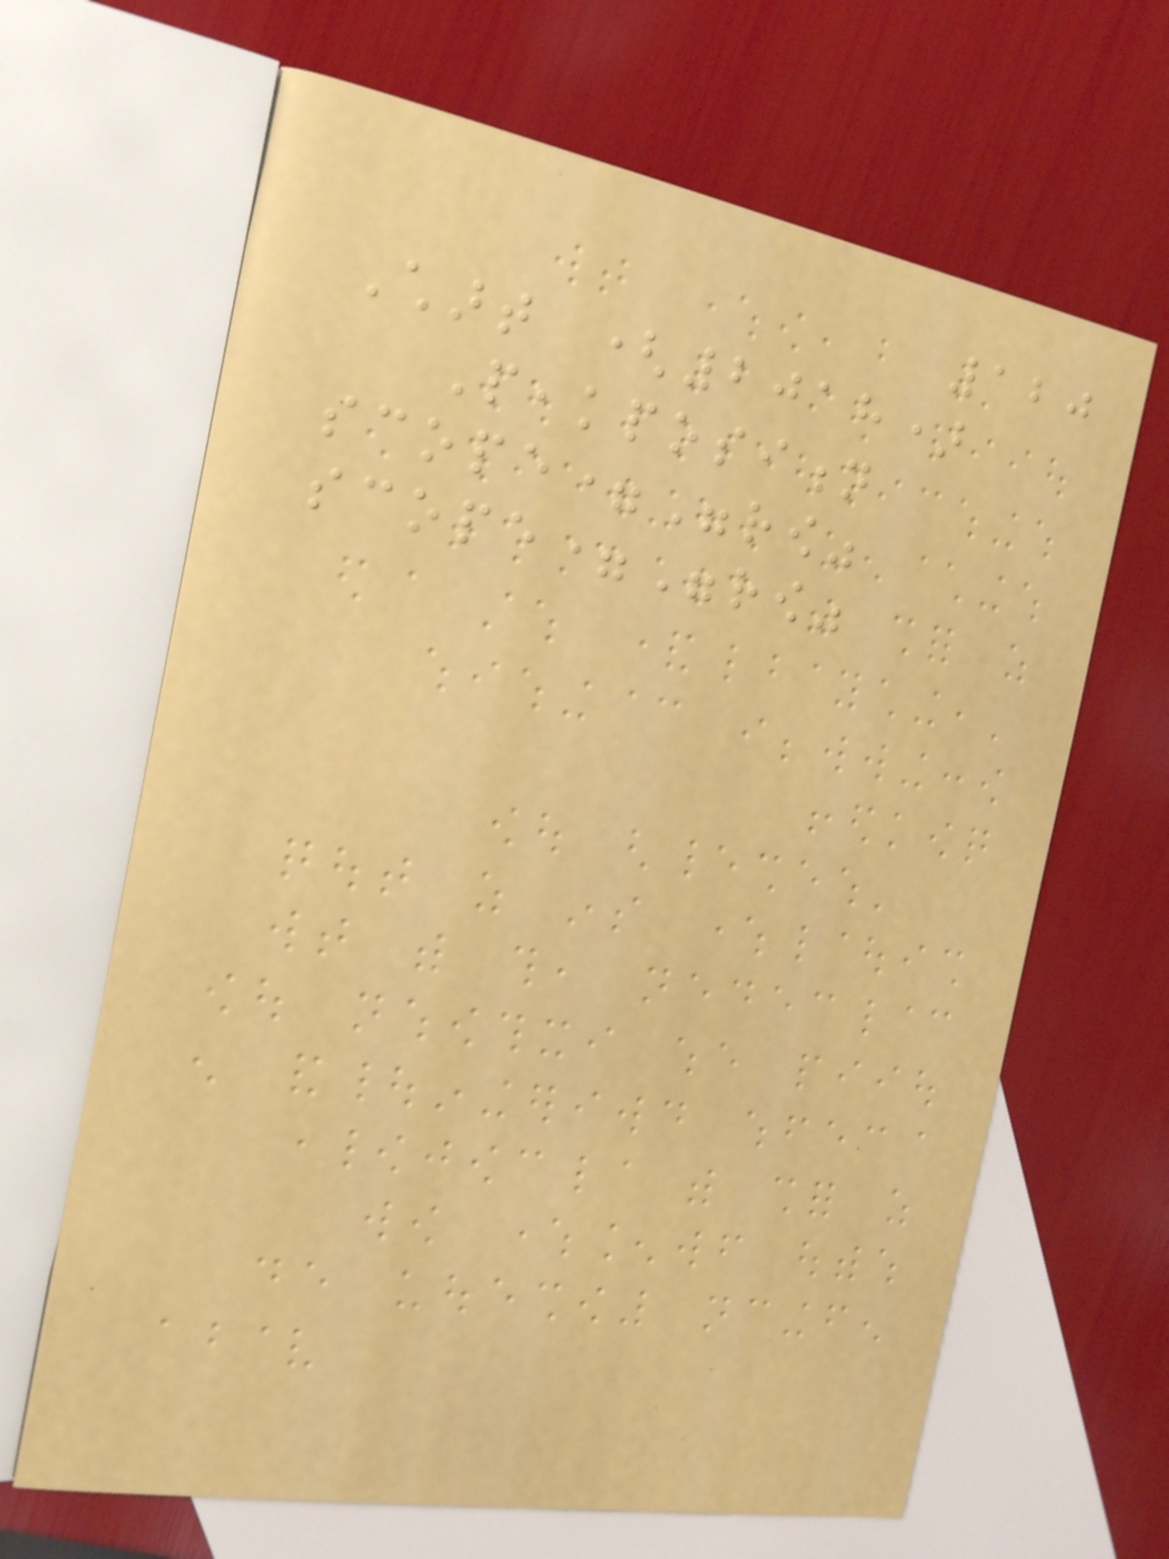120
Chart (2018)
Peakposition
scope="row"
scope="row"
